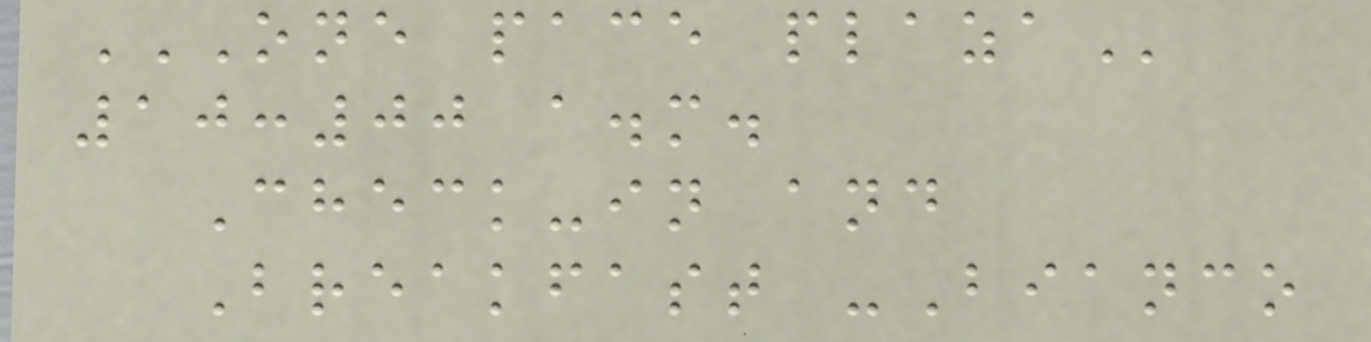ONE PACE PLAZA
10:00 a.m.
Check-in and
Breakfast -Bianco
